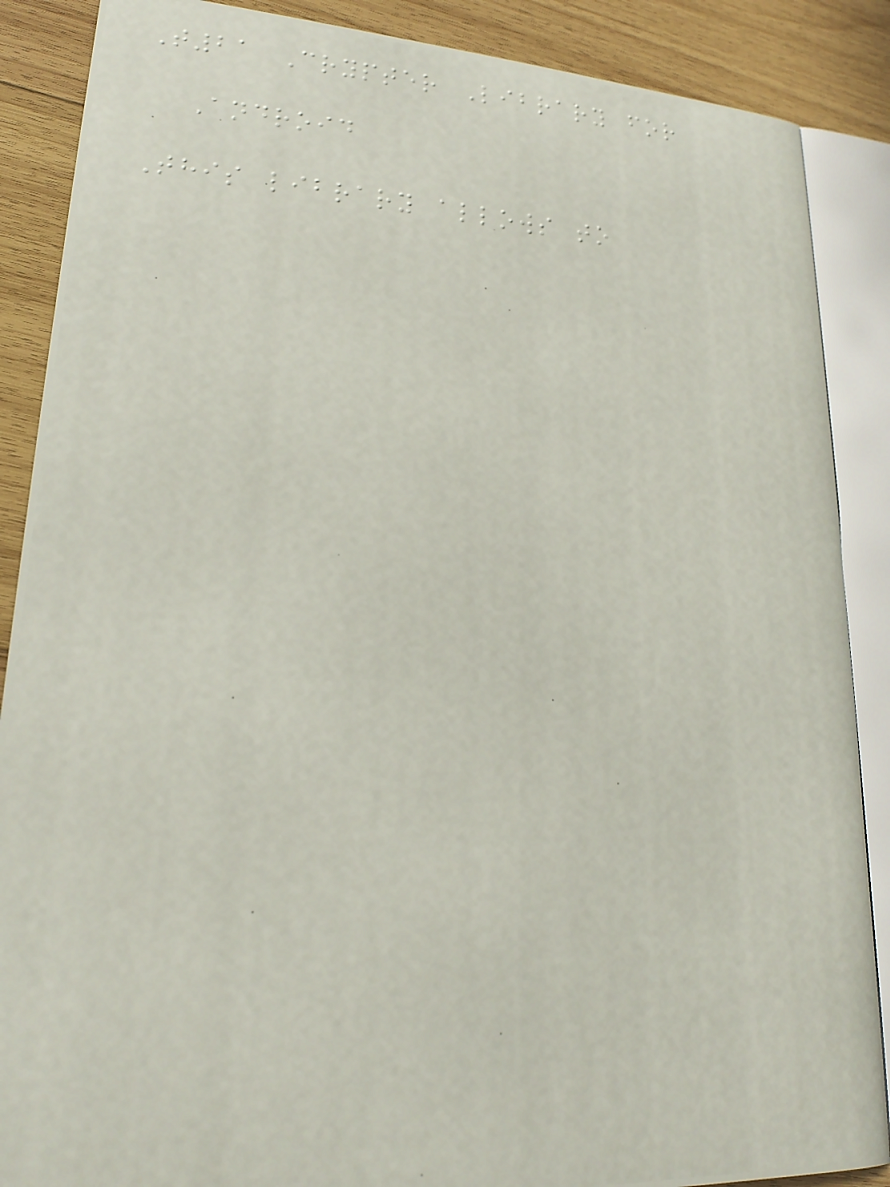T21 Crypter Library for
Android
This library allows to
